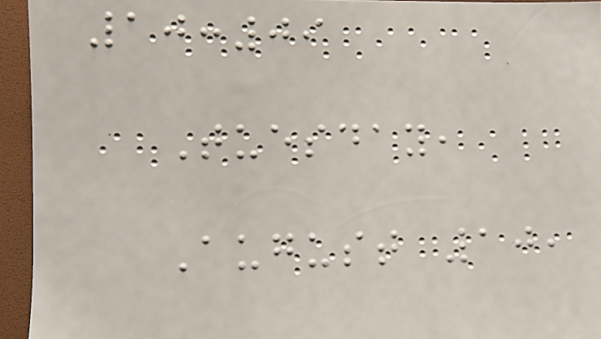10:09
Tuesday,
August 10,
